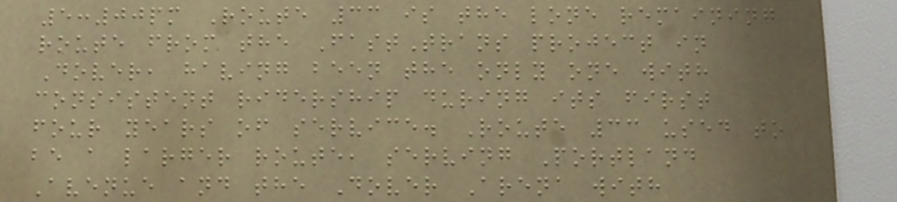5:00pm Route 33 is the lone remaining
route from the FastTrans project in
Dover, having been the only one with
consistent ridership during its first
four years of service. Route 33 used to
be a larger route, serving Portland
Avenue and the Dover Arena with
